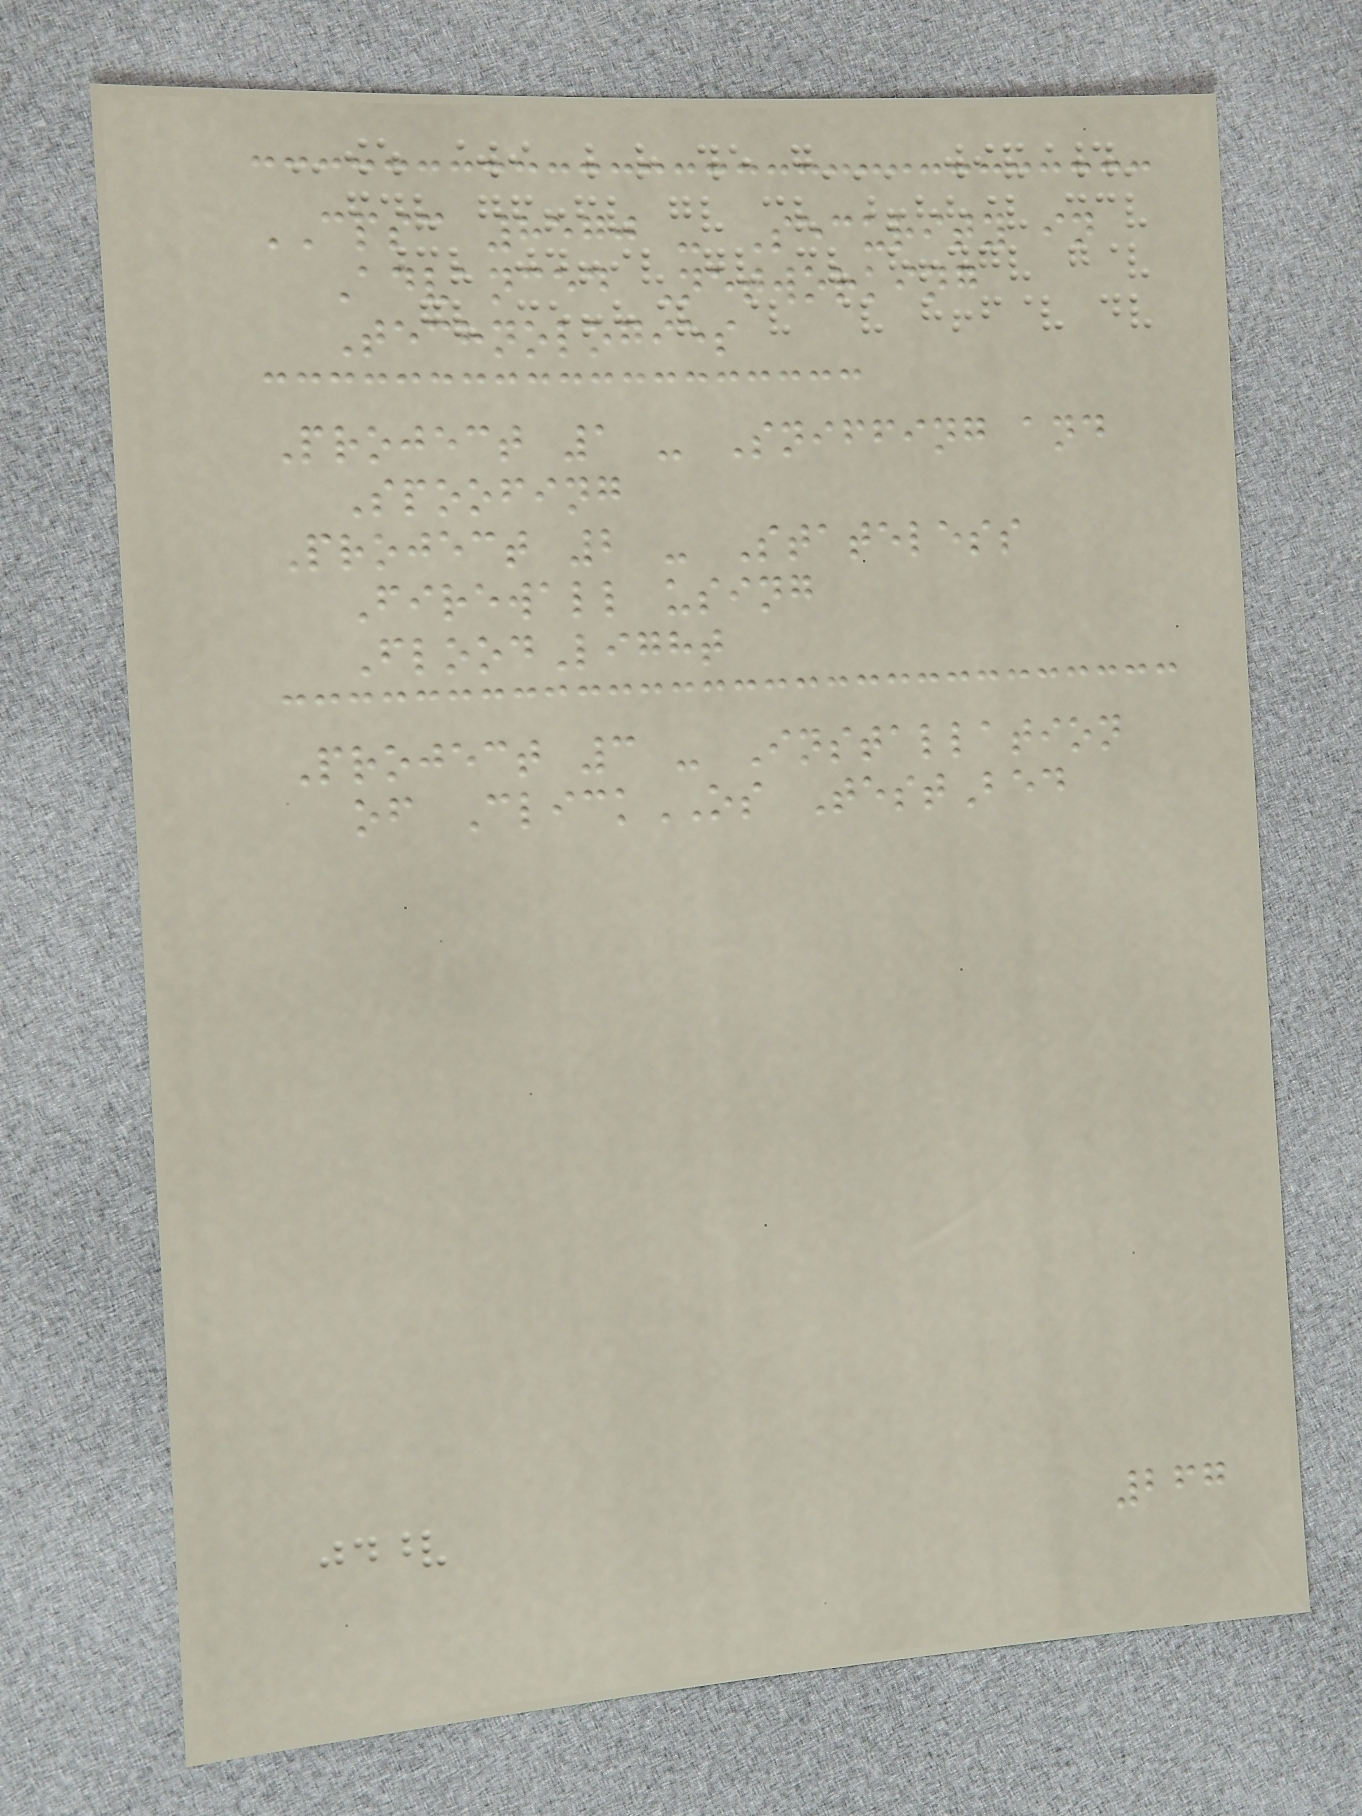CPSC 8570 - Security in
Advanced Networking
Technologies
Project 1 - Sniffing and
Spoofing
Project 2 - Stateless
Firewall using
FloodLight
Project 3 - Installation
of ClickOS TestBed
267
